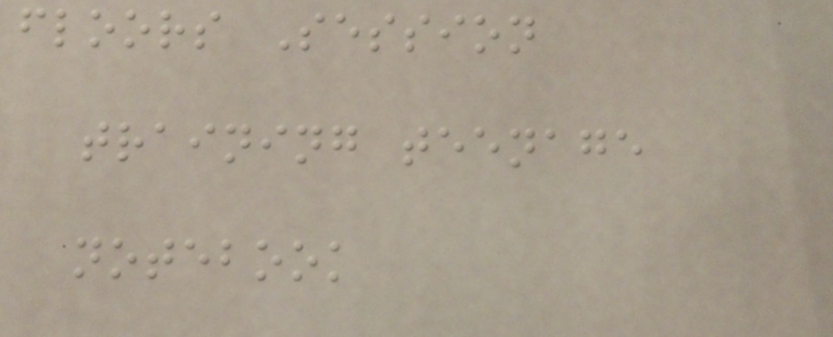floors Session
training teenage
notebook
